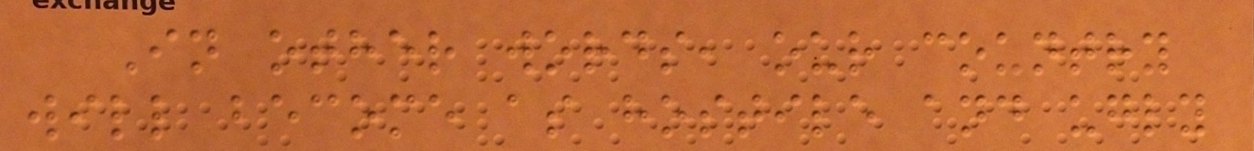In other words, our country
will become as hostile and ugly
